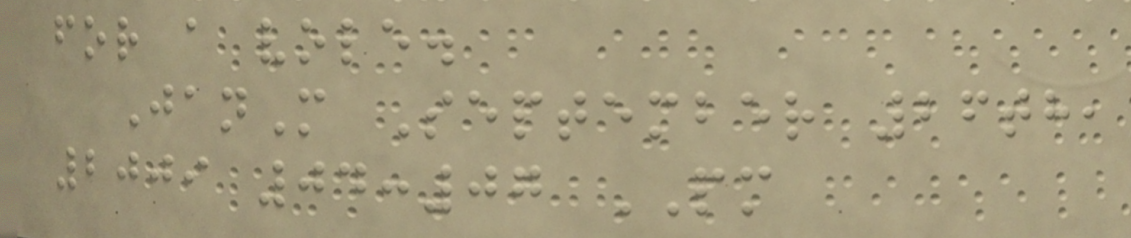for a vole.
JanM September 26th,
2009 04:07 PM
